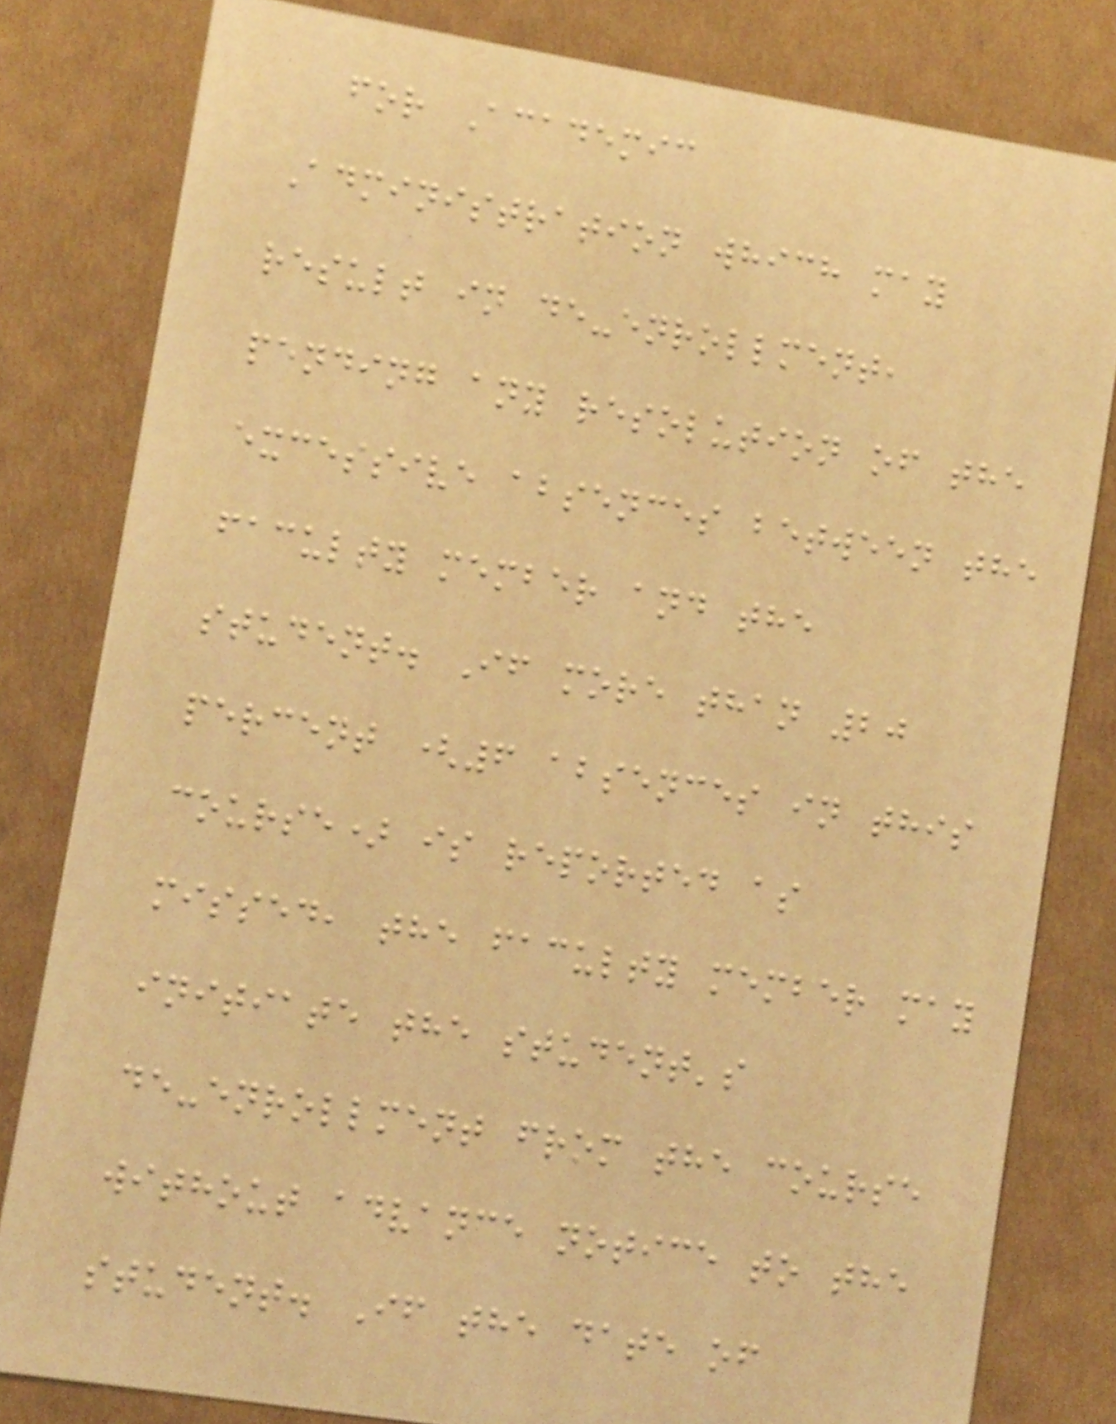for Academic
Administration which may
result in de-enrollment,
pending any resolution of the
excessive absences between the
faculty member and the
student. If more than 20
percent (6 absences in this
course) is reported as
missed, the faculty member may
initiate the student's
de-enrollment from the course
without advance notice to the
student. If the date of
